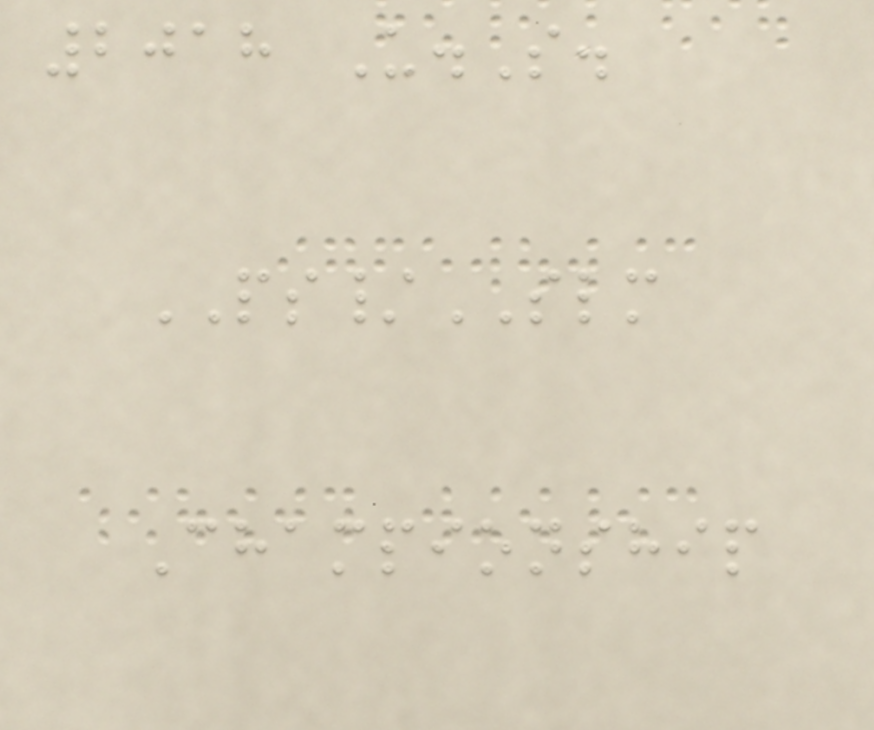2018 U.S.
PS/SLM
Championship
